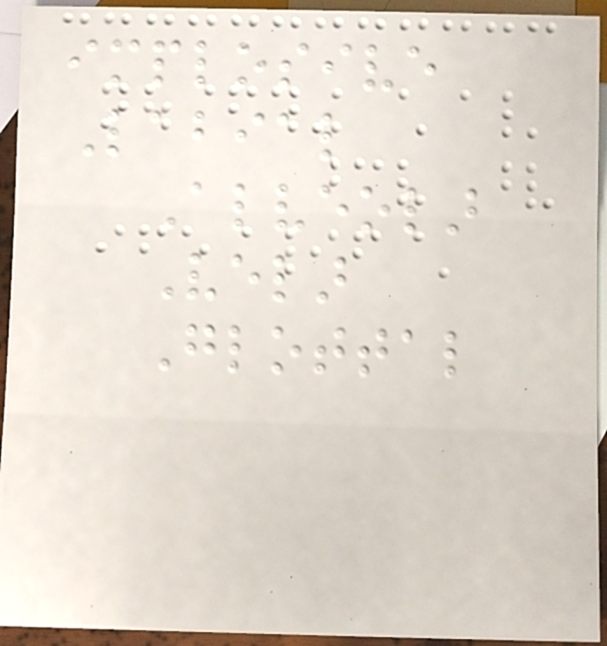implosive
Labial
Alveolar
Velar
Glottal
